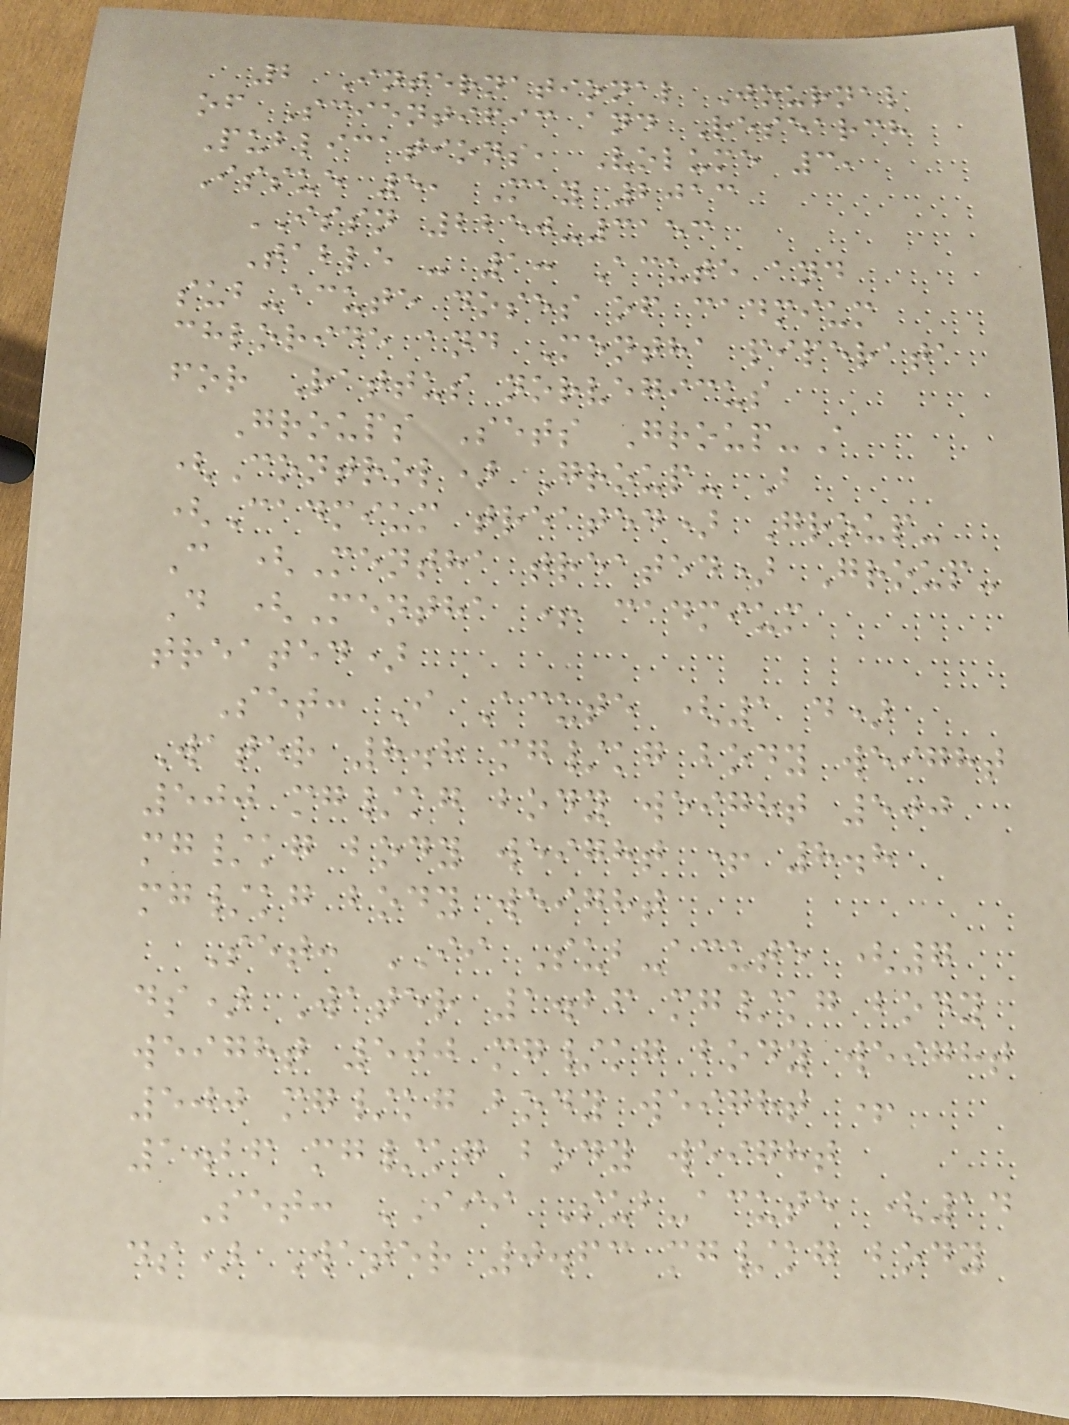2 International Journal
of Scientific and Research
Publications, Volume 3,
Issue 5, May 2013
ISSN 2250-3153
Table - 1: Acute and
sub-acute doses of cadmium
chloride and Mentha piperata
for Rattus norvegicus
Groups Sets Group-A
(Control) Group- B
(Cadmium treated) Group-
C (Mentha treated) Group-
D (Mentha + cadmium
treated)
Set: I Acute (1 d)
Water 8.8 mg/kg body weight
500 mg/kg body weight 500
mg/kg body weight + 8.8
mg/kg body weight
Set: II Sub-acute (7
ds) Water 1.26 mg/kg body
weight 500 mg/kg body weight
500 mg/kg body weight +
1.26 mg/kg body weight
Set: III Sub-acute (14
ds) Water 0.63 mg/kg body
